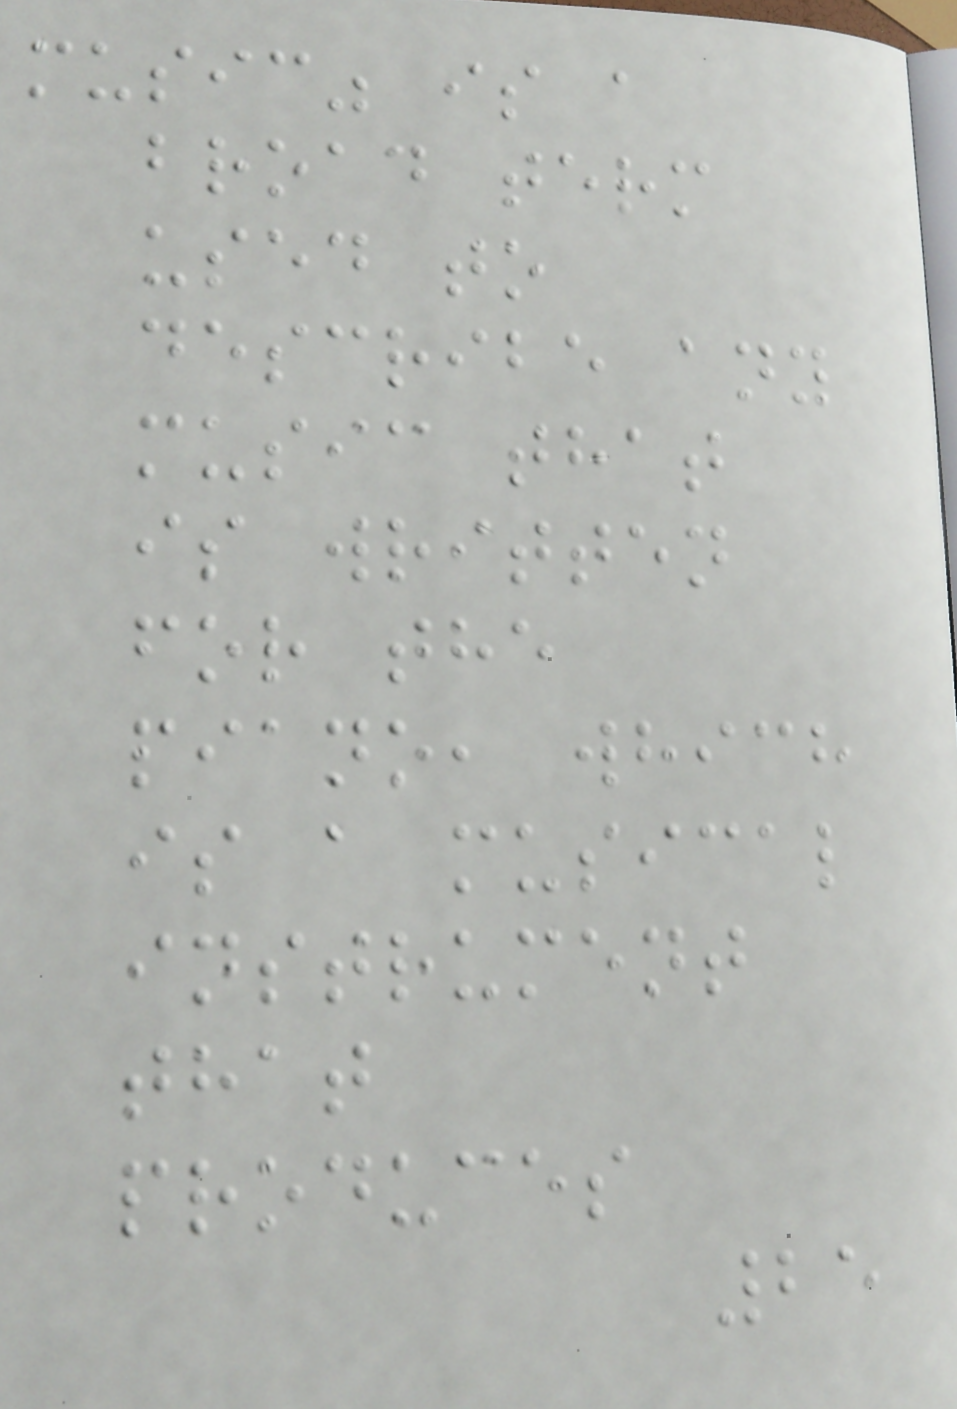music" is a
broad term
used to
describe any
music that
is written
for the
piano, which
is a musical
instrument
that
produces
25
